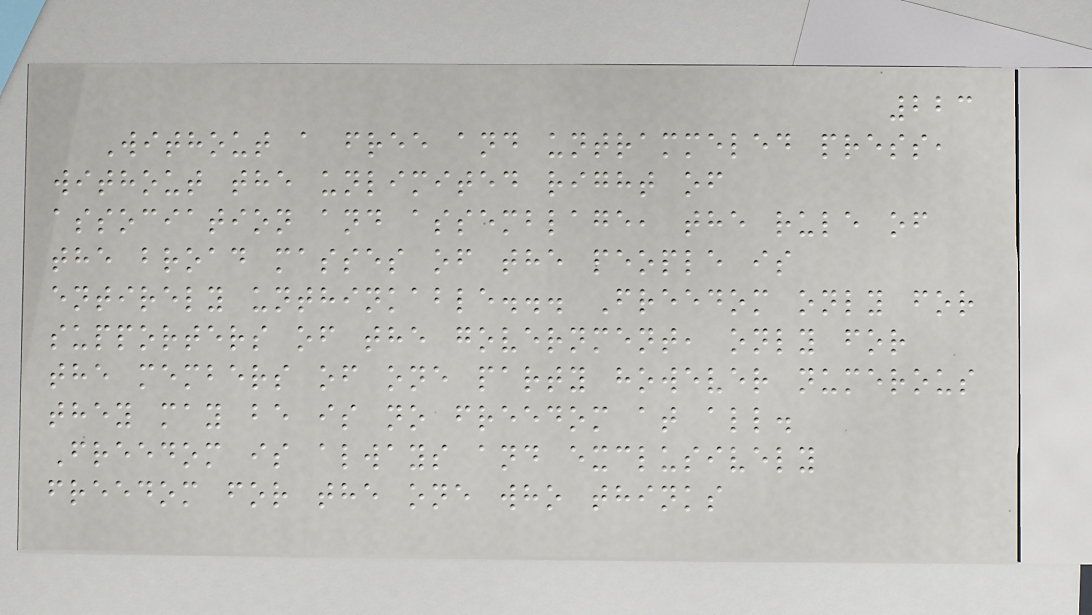223
Without a free and untrammeled press,
without the unlimited right of
association and assemblage, the rule of
the broad masses of the people is
entirely unthinkable... Freedom only for
supporters of the government, only for
the members of one party however numerous
they may be is no freedom at all.
Freedom is always and exclusively
freedom for the one who thinks
